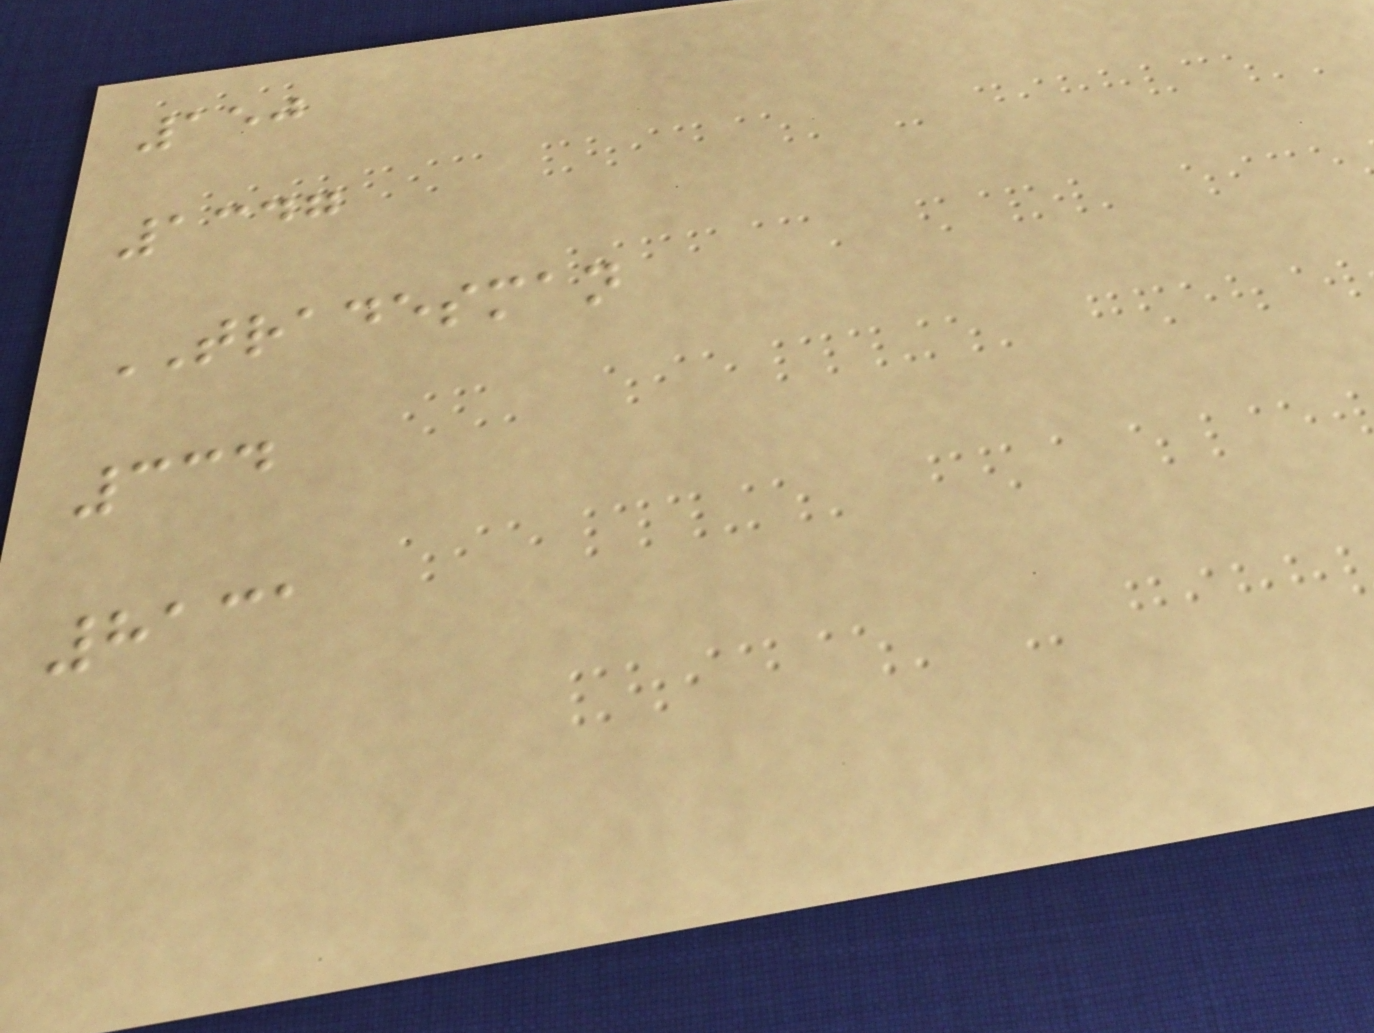150
1347
TRADESMAN
334
8131
